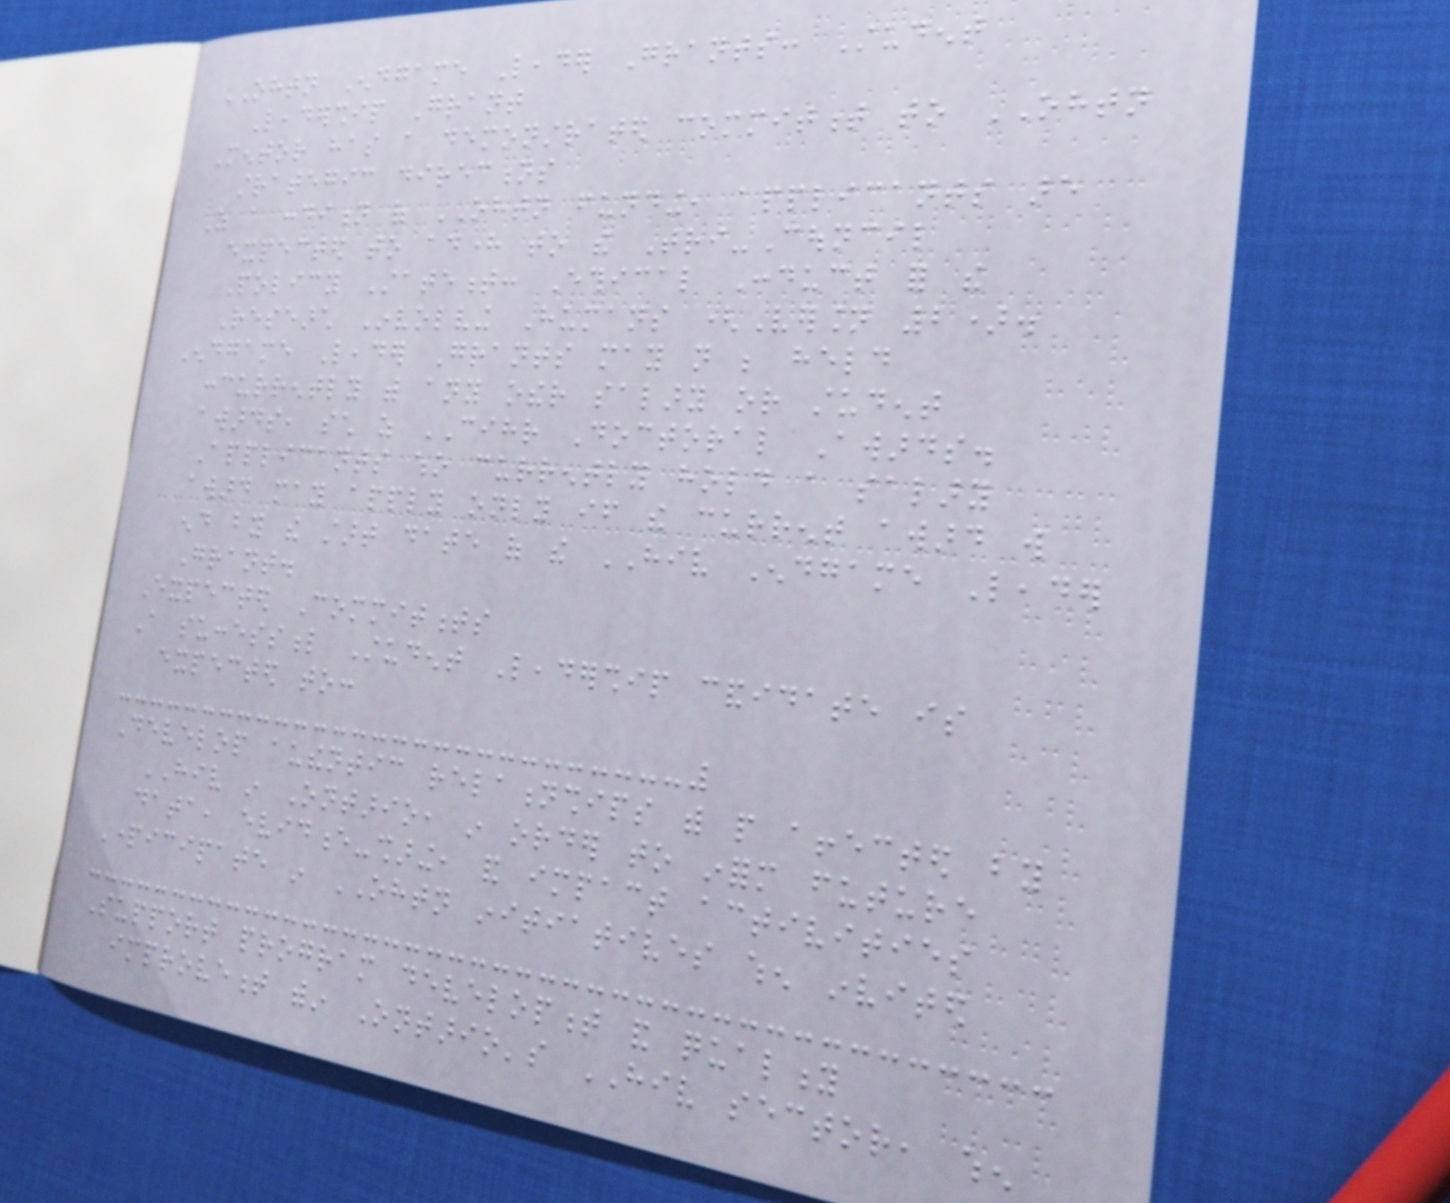OHTN Endgame Leader Grants: Student
Leadership Grant
Mentor has a demonstrated commitment to OHTN
strategic directions
As a condition of OHTN funding, applicants are
expected to adhere to the Tri-Council
Policy Statement: Ethical Conduct for the
Research Involving Humans (Version 2).
Endgame Leader Grants may not be held
concurrently with any other salary or student
awards, such as CIHR Doctoral Awards.
Applicants who currently hold a salary
award may apply only if the current award will
end by the start date of the HIV Endgame Leader
Grant.
Expected Commitments
A successful Student Leadership candidate is
expected to:
Develop authentic relationships with people affected by
HIV in Ontario, in order to inform future
data, evidence-sharing, and impact activities
Participate in OHTN initiatives when invited
Support program development and quality
improvement within Ontario's HIV sector, when
